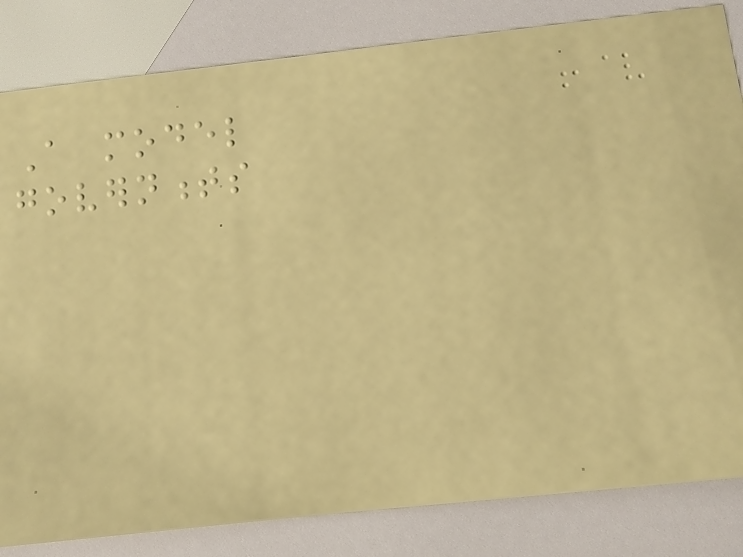A model
governments
